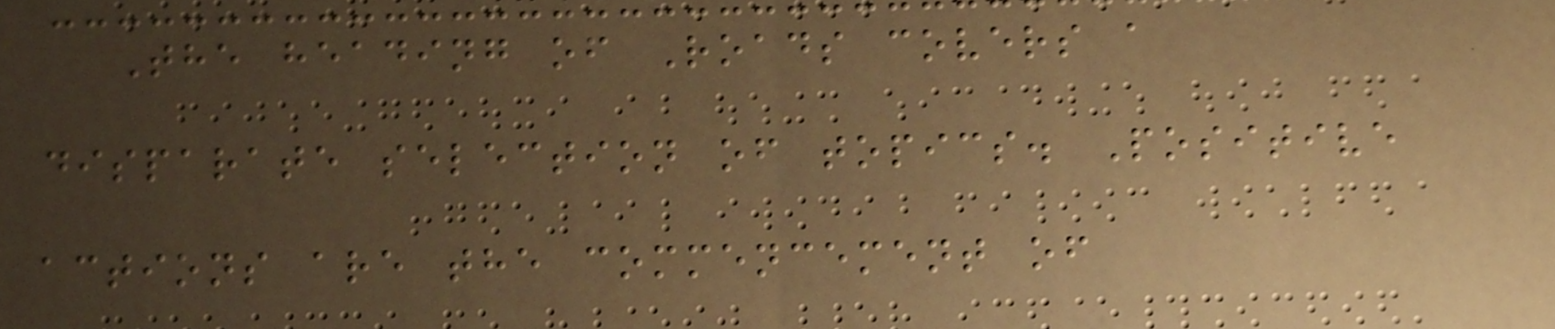The heading of Roads covers a
disparate selection of topics. Positive
actions are the commencement of
